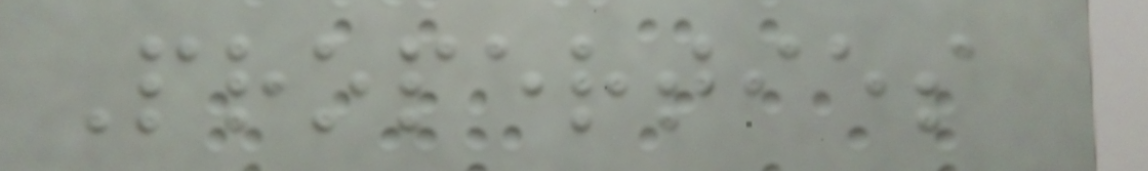Properties
